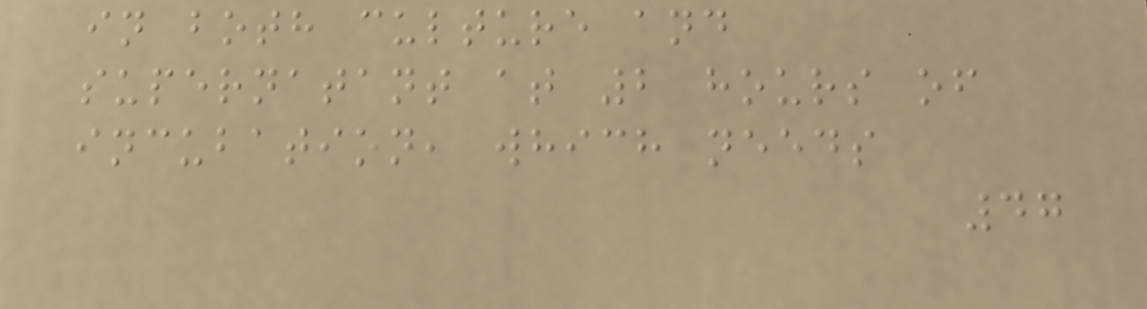in both culture and
supernatant at 2 hours of
incubation, which needs
47
